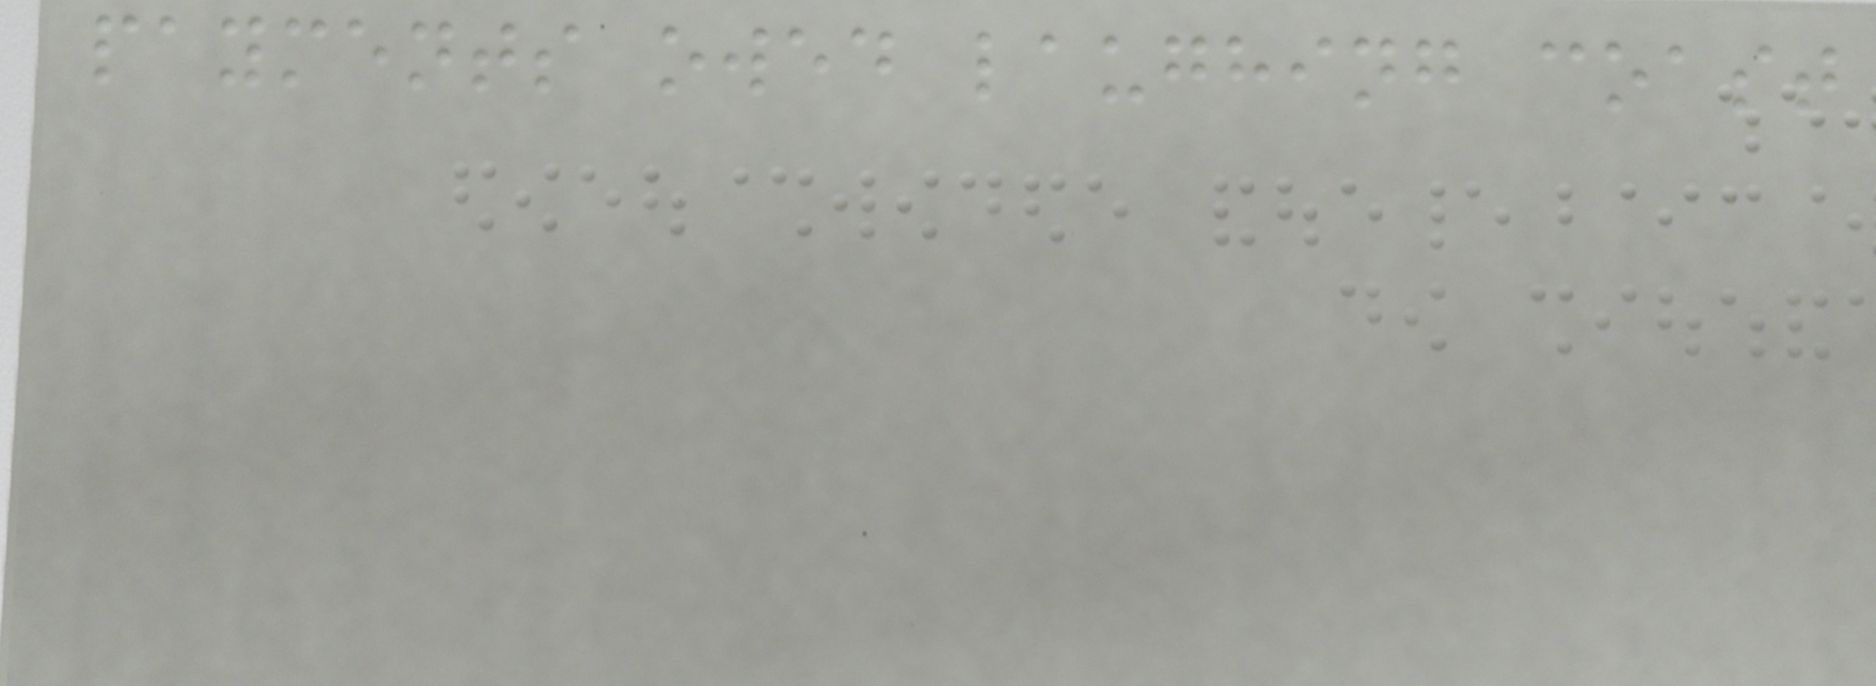payments owed laughing coast
